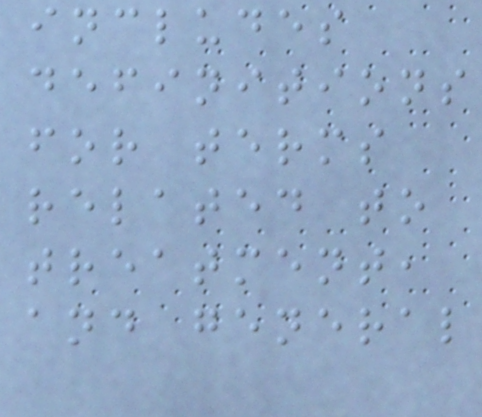includes
definitions
for terms
related to
treatment,
and general
